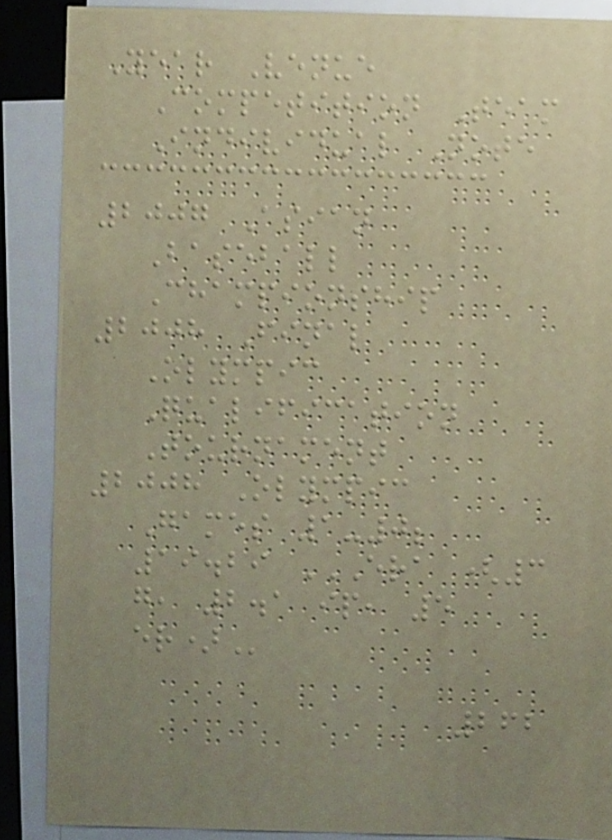Year Venue
Competition Team
Individual Note
2007 Asian
Baseball
Championship
2008 Final
Olympic
Qualification
Tournament
2008 Olympic
Games 1-0;
19.29 ERA (3
G, 2.1 IP, 5
ER)
262
